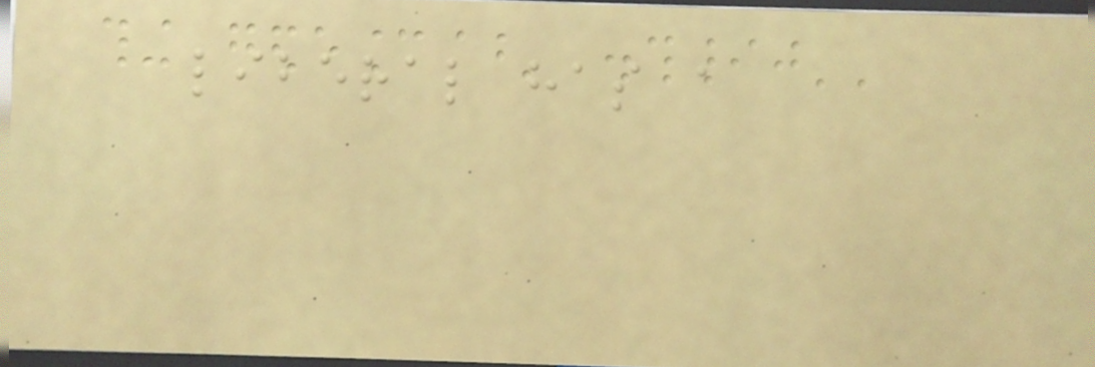liberal has a
